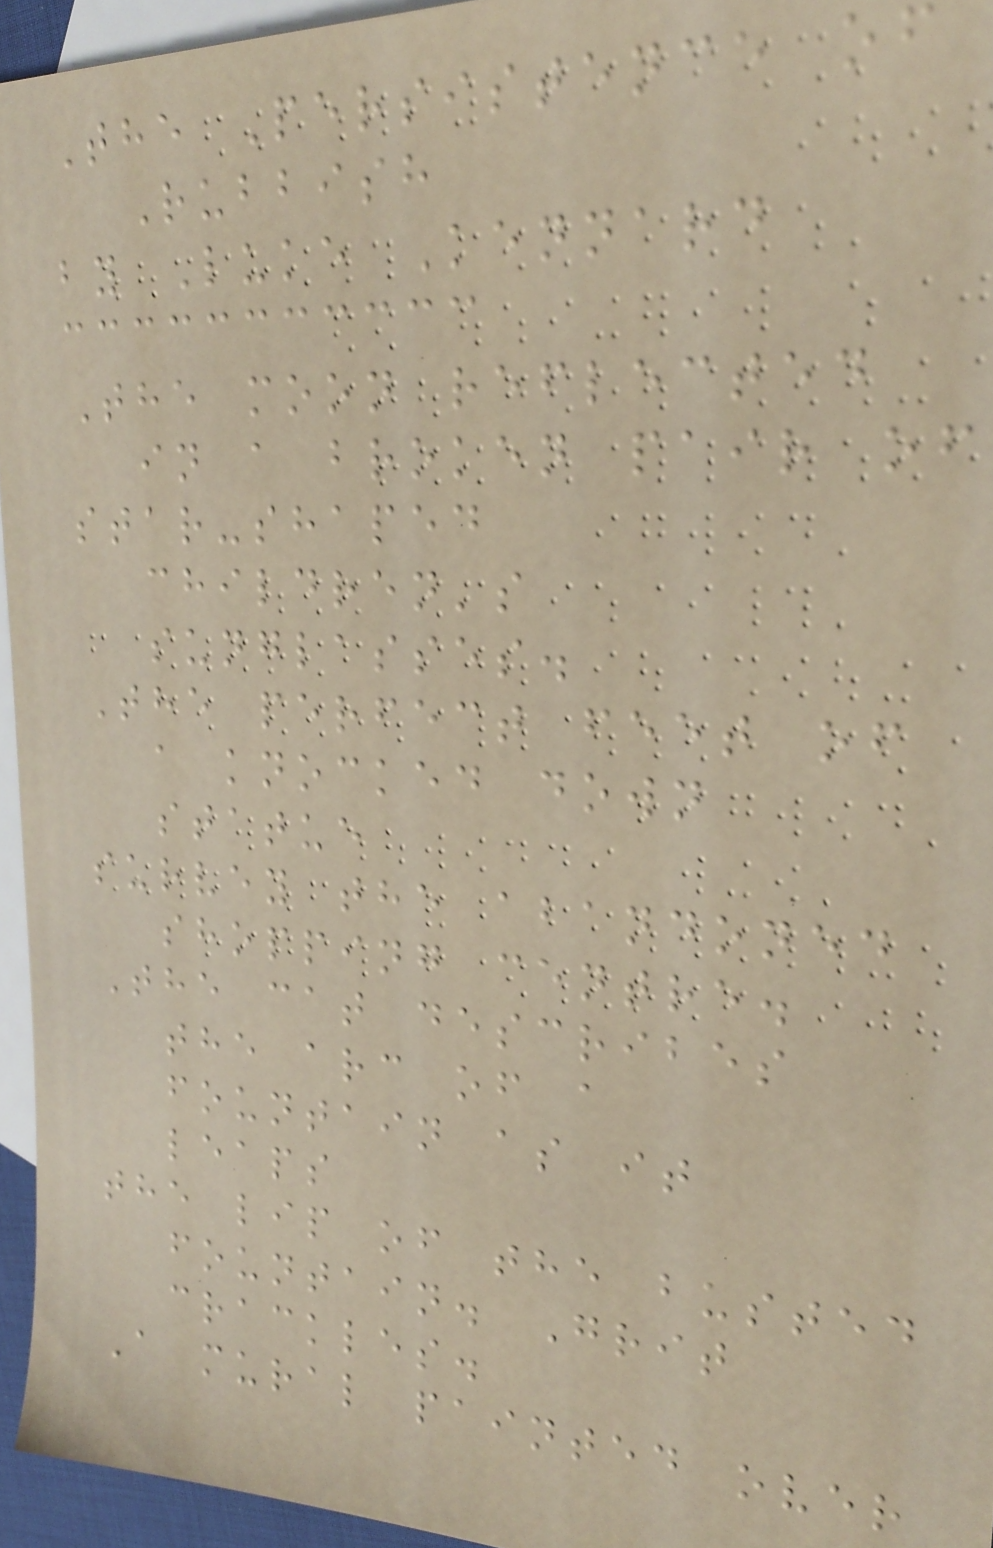The Persistence of
Rubbish
by Luke Kennard
The moon reflected
in a broken pair of
star-shaped
children's
sunglasses.
The perfect feet of
a knocked down
statue
survey the abandoned
shopping centre.
The cat describes
the arc of a
fountain as it
leaps
the lip of the busted
fountain. Grit
crackles.
A mural painted over
